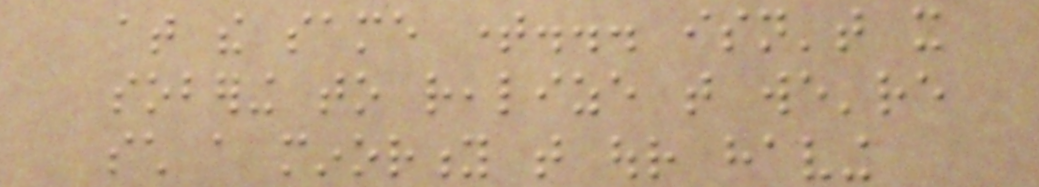at the same time... isn't it
sobering to realize that we're
such a minority that our having
